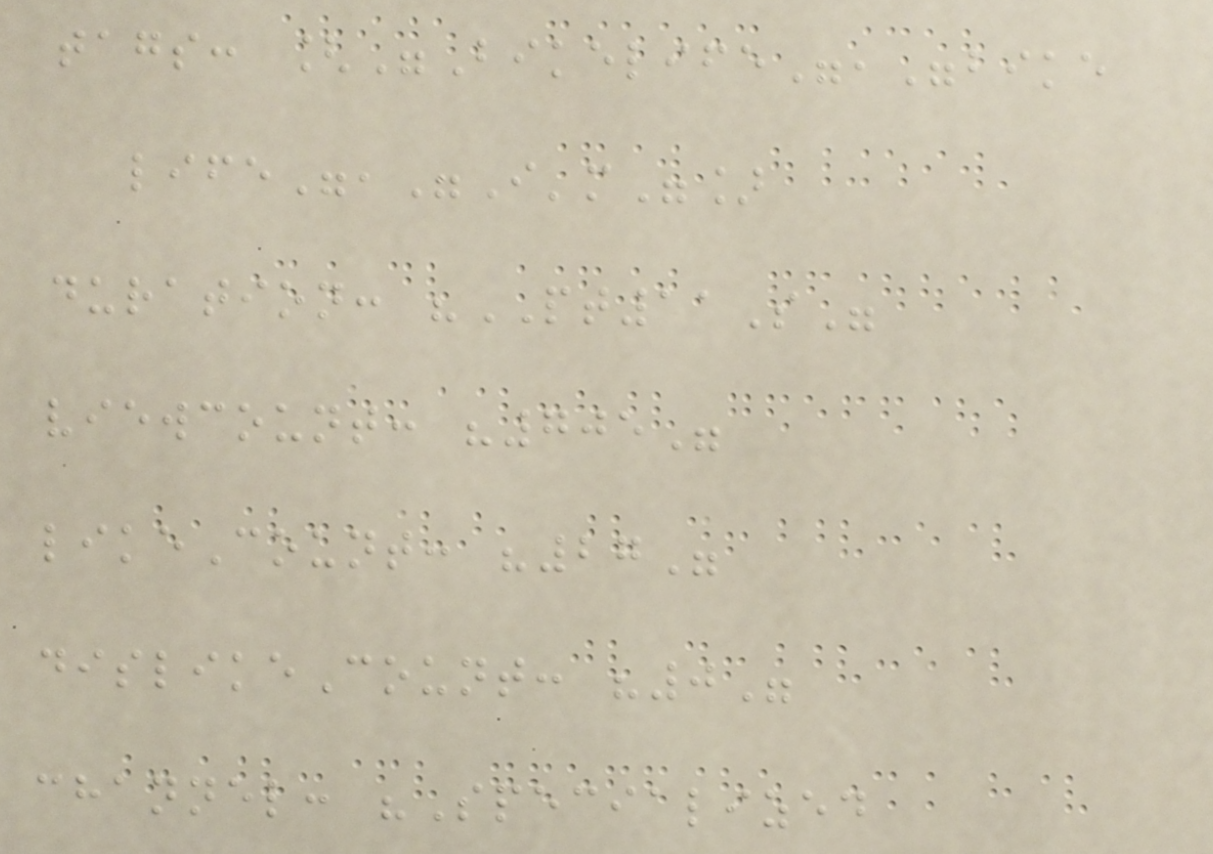tags: ["Bikelife","bike
life","I'm"]
duration: "PT11S"
viewcount: "705"
likeCount: "27"
dislikeCount: "0"
channel: "Specialized
